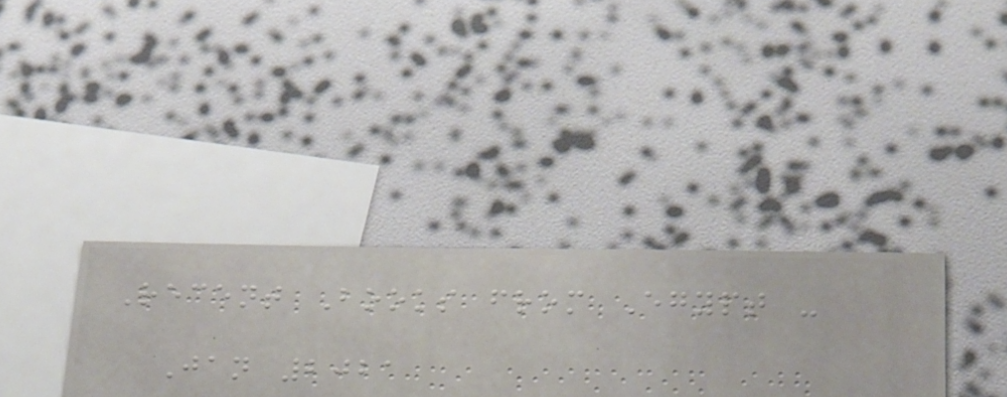Recent Books from Egypt -
Jan 2021
